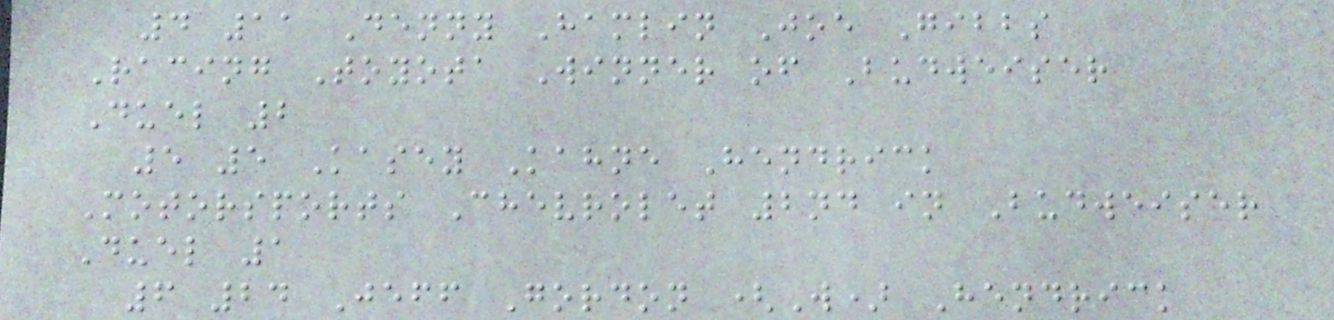4 11 Denny Hamlin Joe Gibbs
Racing Toyota Winner of Budweiser
Duel 2
5 5 Kasey Kahne Hendrick
Motorsports Chevrolet 2nd in Budweiser
Duel 1
6 24 Jeff Gordon (W) Hendrick
